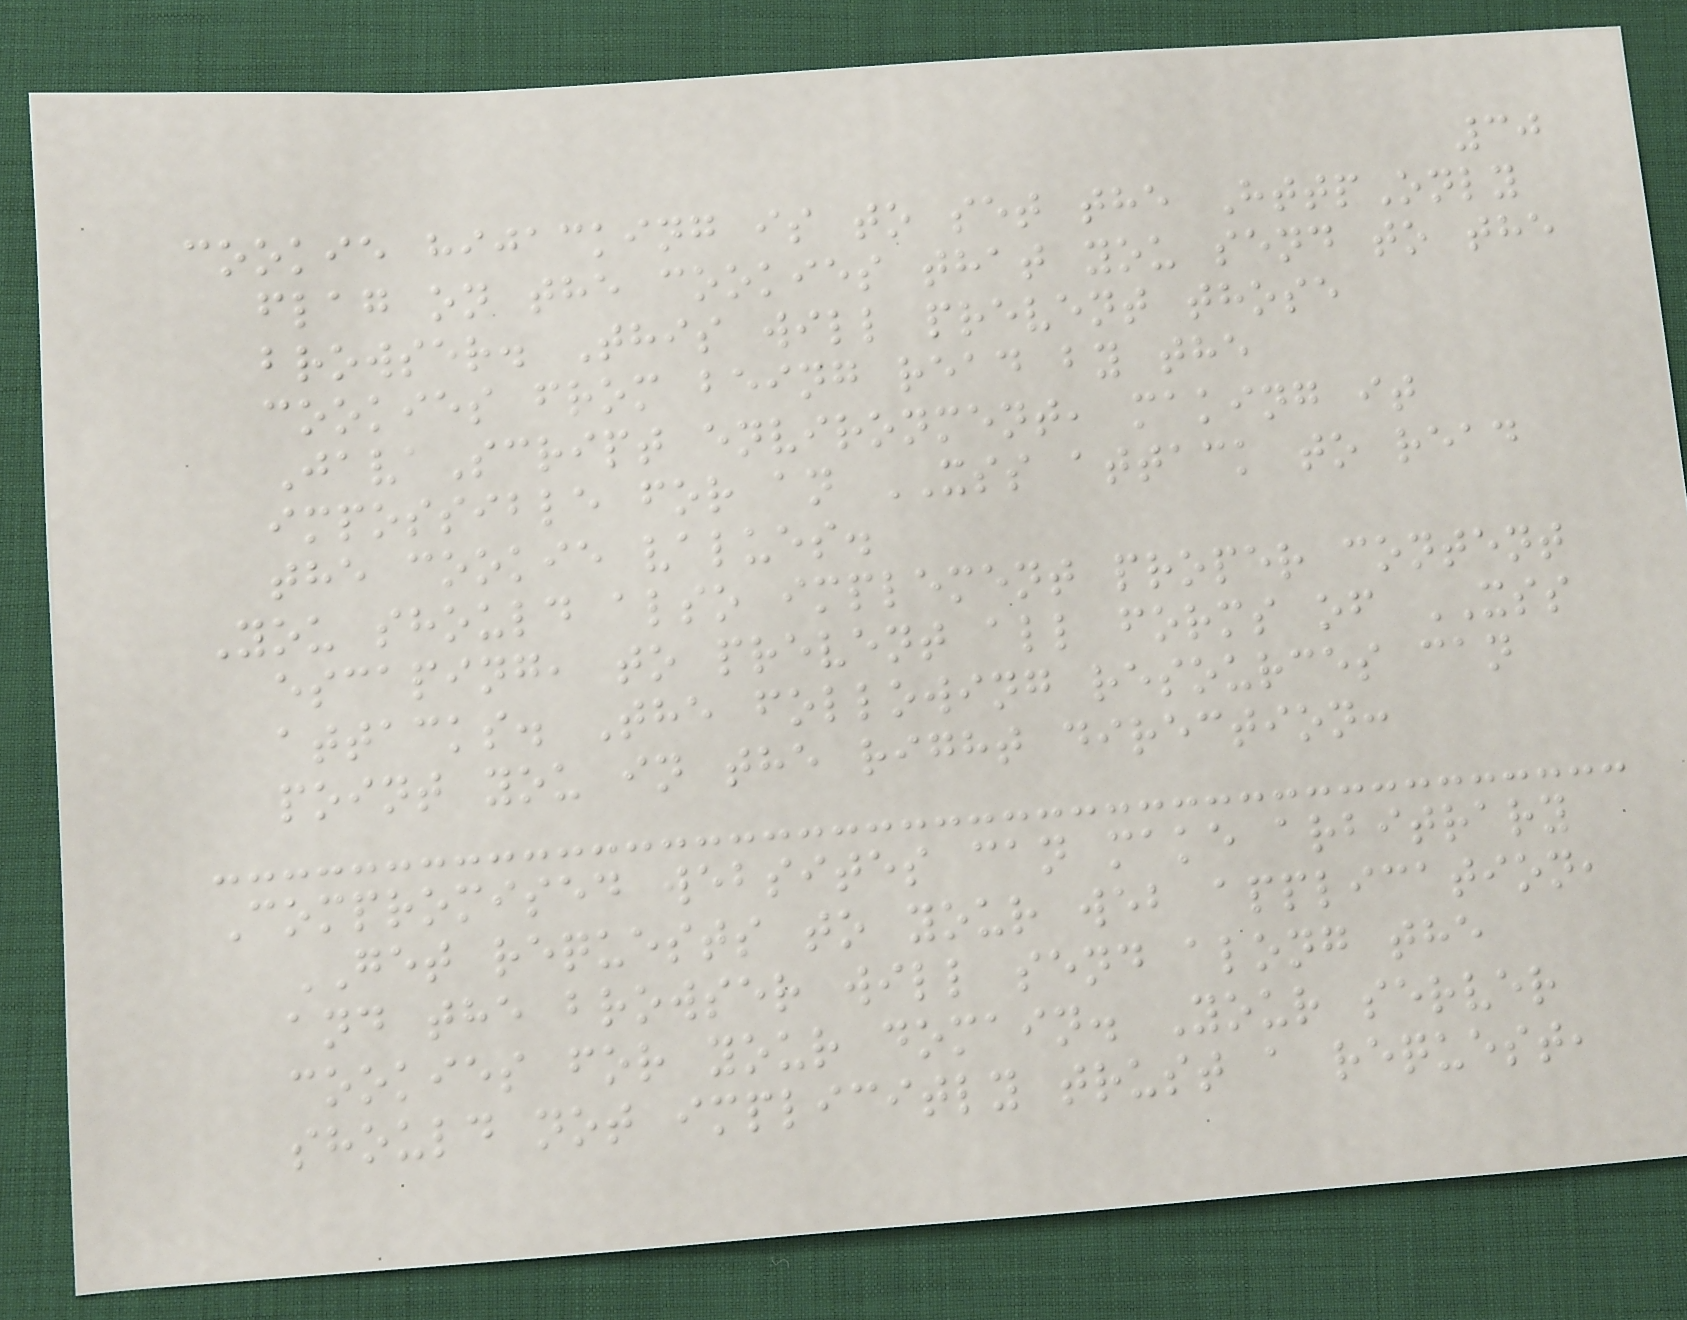30
cookie hijacking is to set the HttpOnly
flag on the cookies that you send to the
browser. This will prevent those
cookies from being read by the
JavaScript environment, making it
impossible for an XSS attack to read
the cookie values.
You should also implement proper content
escaping, to prevent all forms of XSS
attacks. The following resources can
point you in the right direction:
Compromised websites can make arbitrary
GET requests to your web application,
and the browser will send along the
cookies for your domain. Your server
should not implicitly trust a request,
